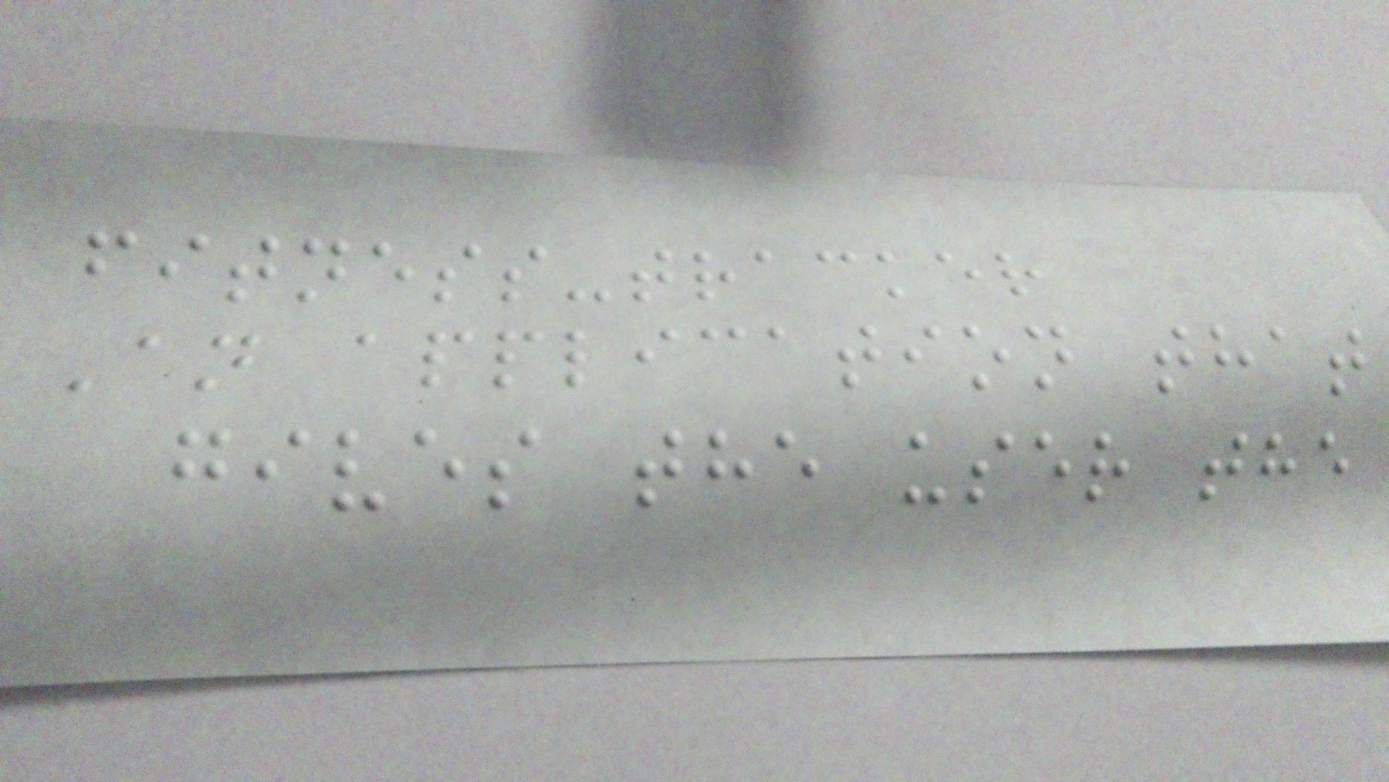fitness-tracker
An application that
gives the user the
